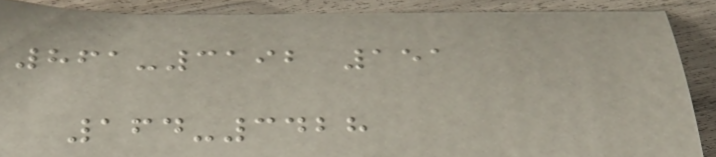861-3192 151
164-3428
